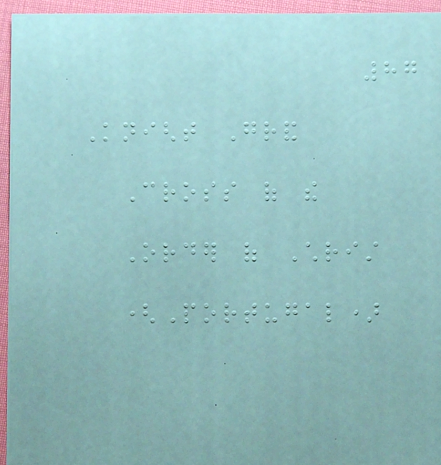87
Knight Grand
Cross of the
Order of Christ
(Portugal)
